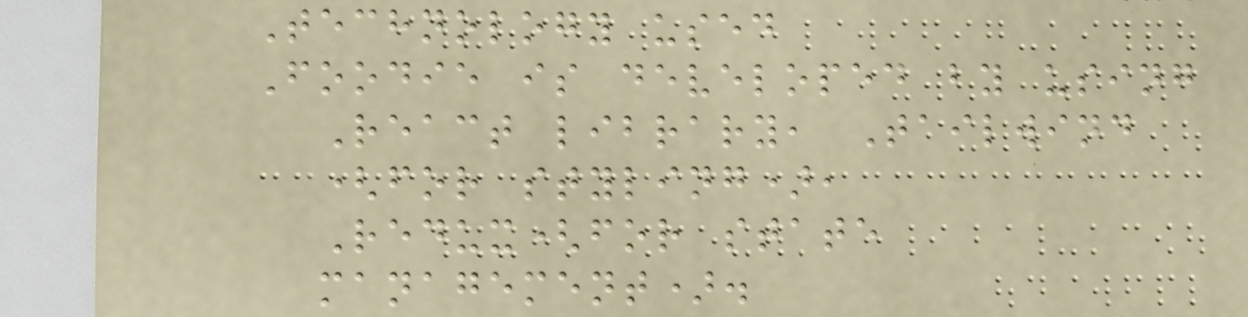Technology used
Foodie is developed by using
React library, Tailwind
(for styling),
Redux(for state
management).
